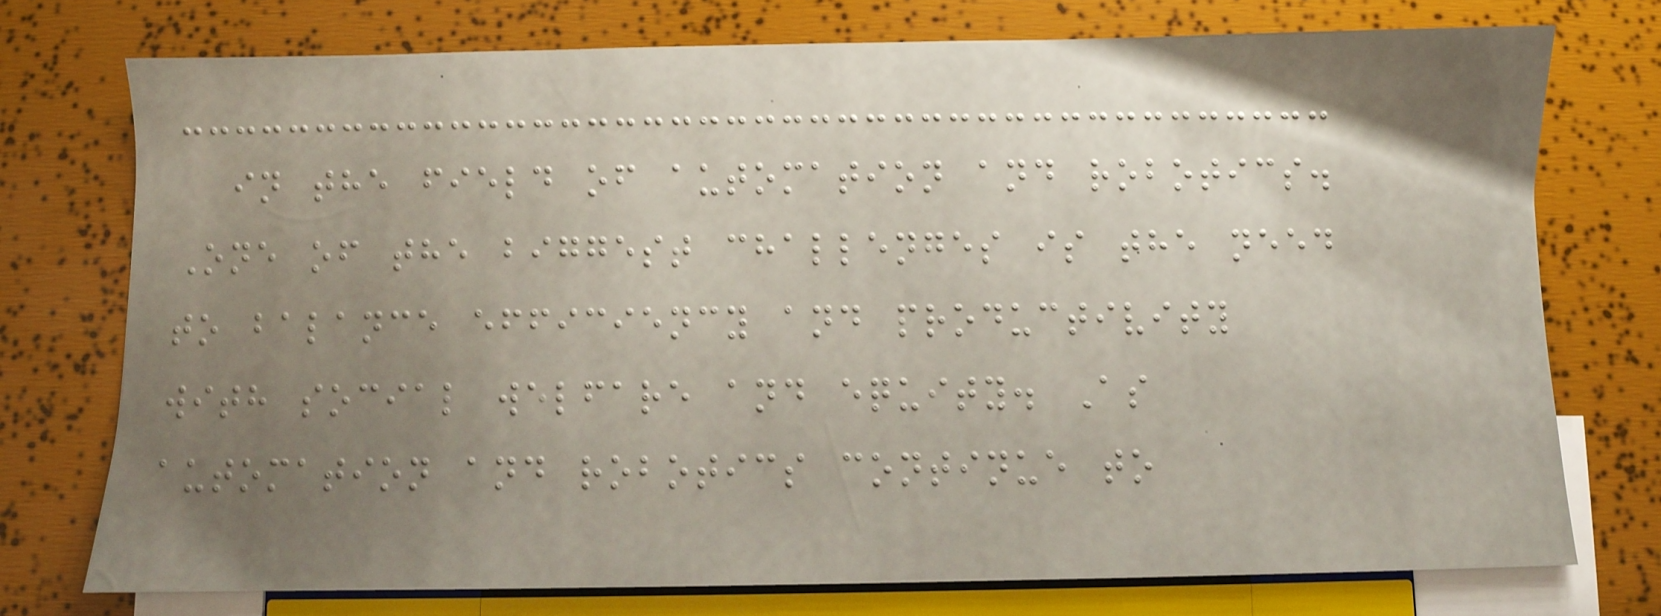in the field of automation and robotics.
One of the biggest challenges is the need
to balance efficiency and productivity
with social welfare and equity. As
automation and robotics continue to
